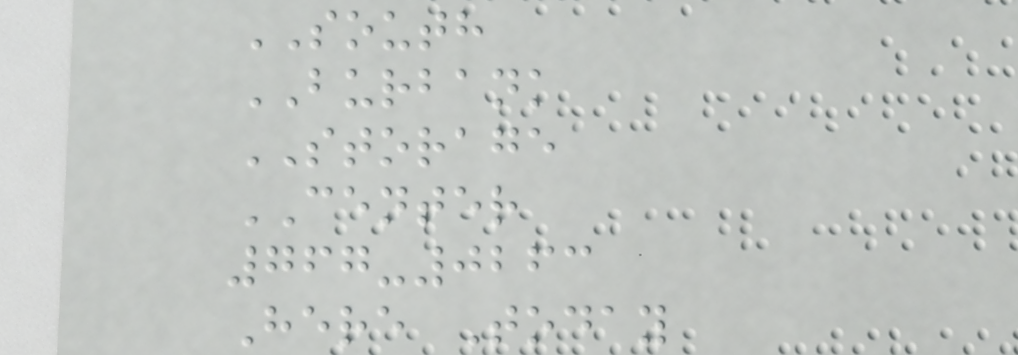SOUTH
BURBANK
STORAGE
CENTER
767-0263
Here Today
